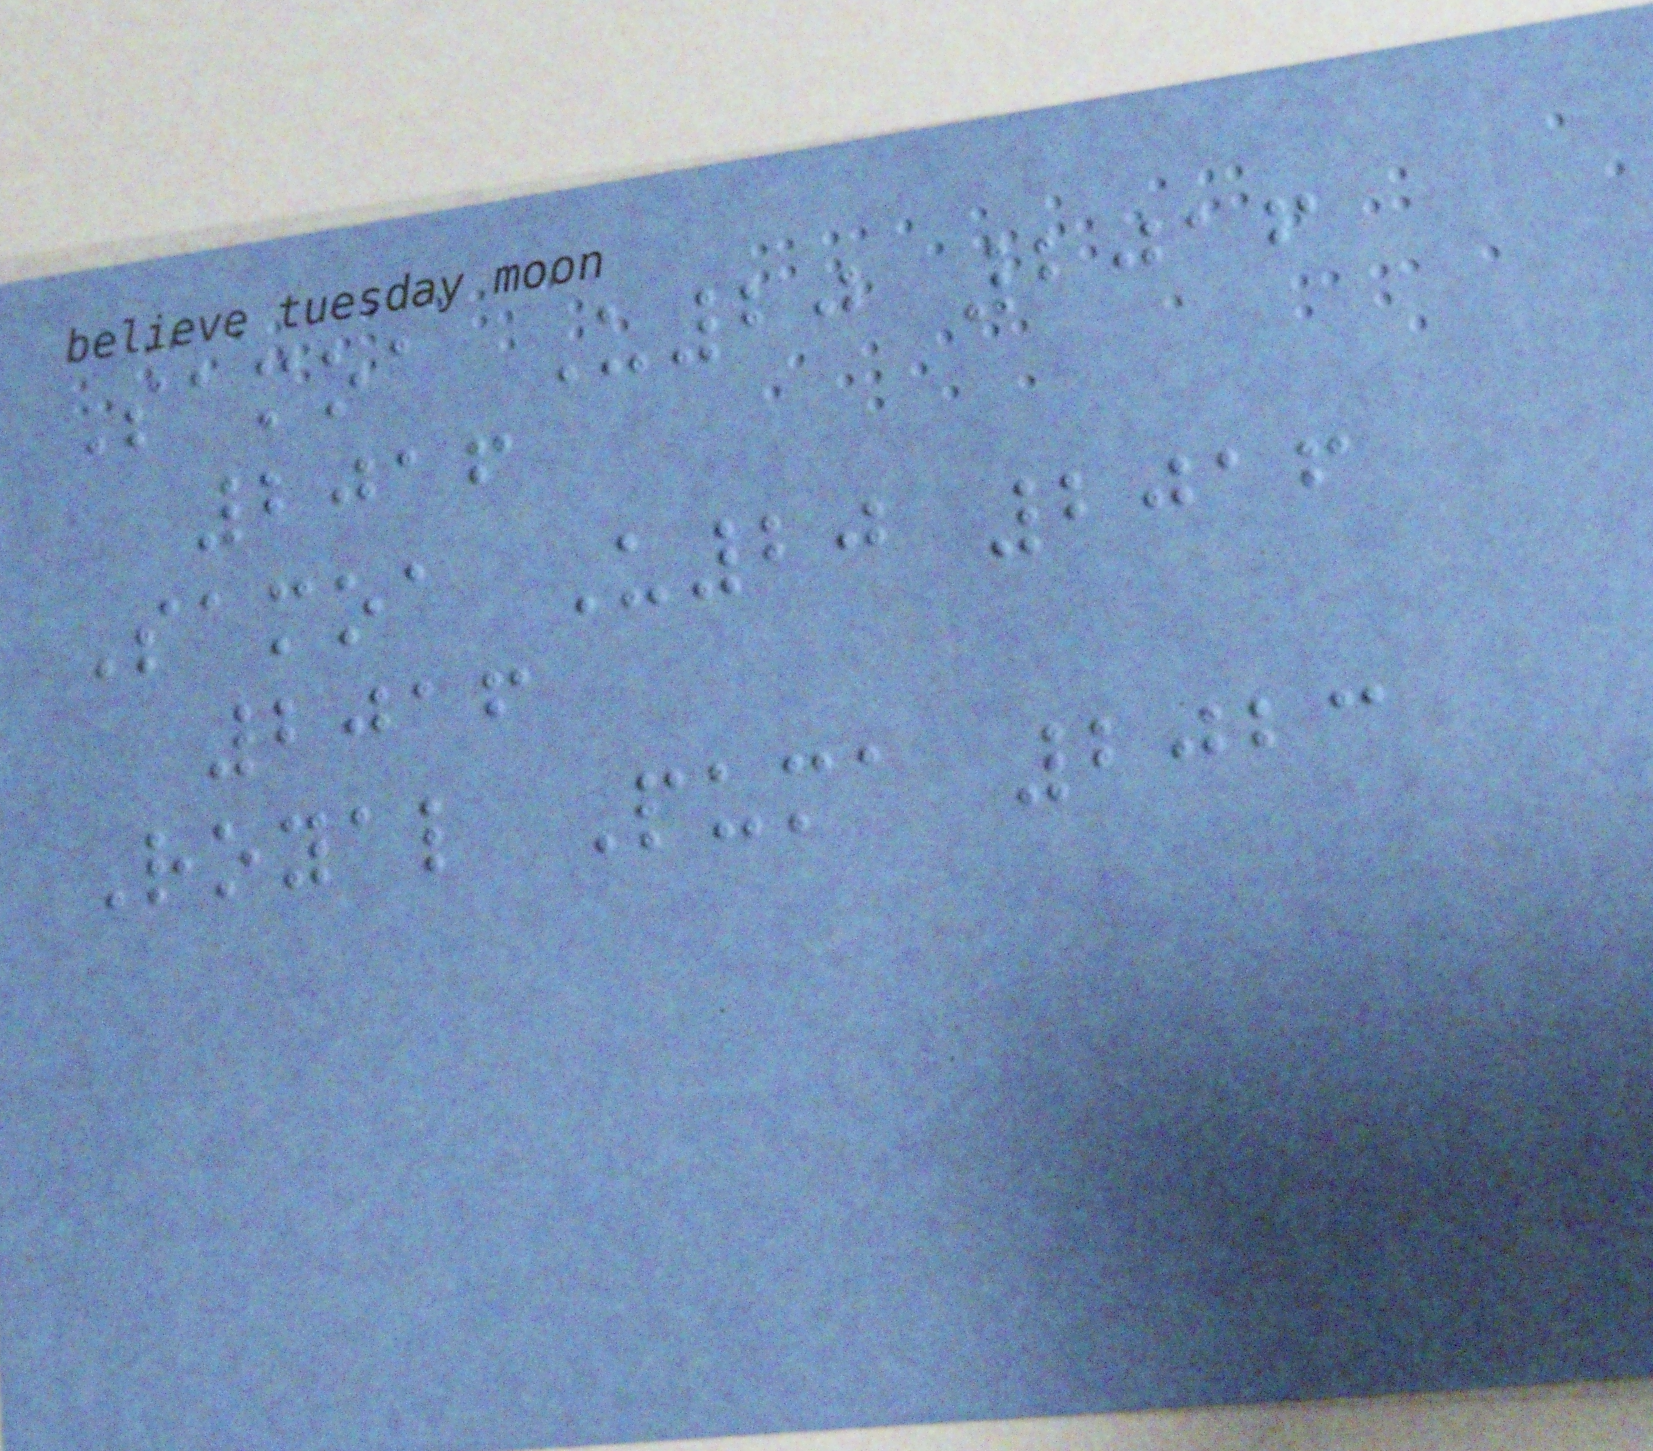Samoa U20 2016
2016
Samoa U20 2016
2016
Royal Puma 2023
